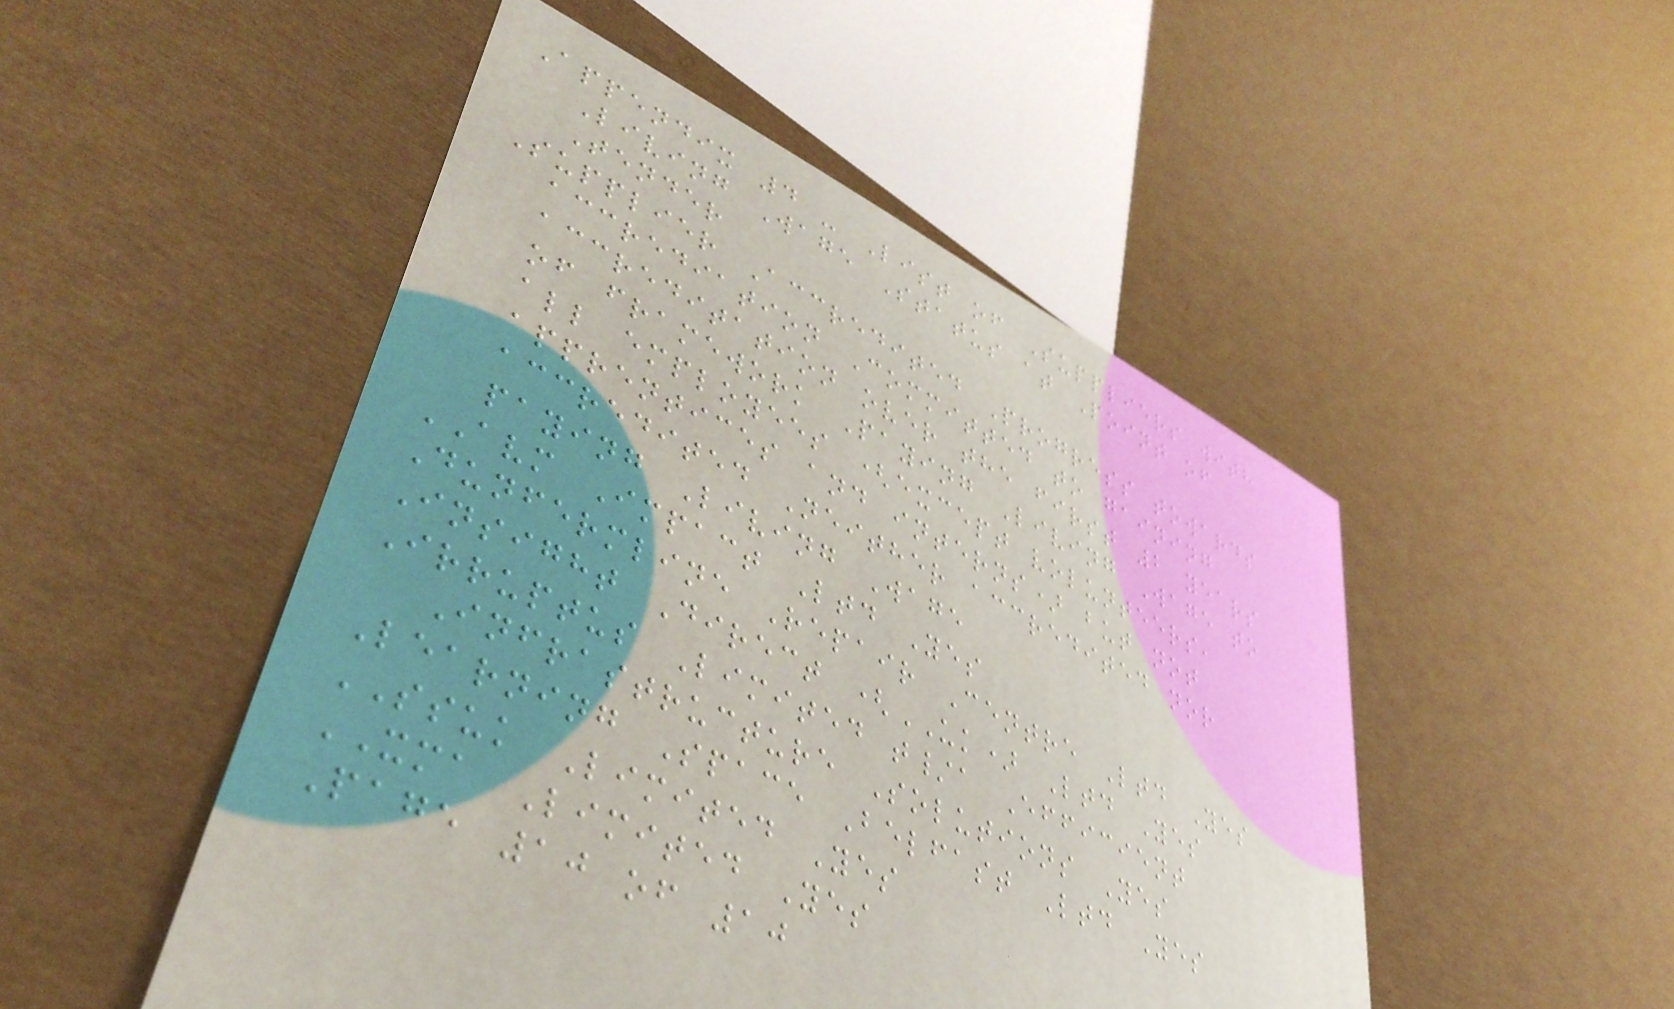Appendix 4 - List of Suppliers with
Living Wage Status at Point of
Tender
Supplier Accredited Progress towards
accrediation Committed to gaining
accreditation over the first 2 years
of framework Paying Living Wage to
all employees (except volunteers,
apprentices and interns) but not
accredited Neither accredited nor
paying Living Wage
AVM Impact Ltd Yes
Dunfermline Repair Centre Ltd Yes
Insight Direct (UK) Ltd Yes
Irruptus Limited t/a Efficient
Infrastructure Solutions Yes
Learning Space Belfast Ltd Yes
SSUK Limited Yes
XMA Limited Yes
Page 10 of 10
